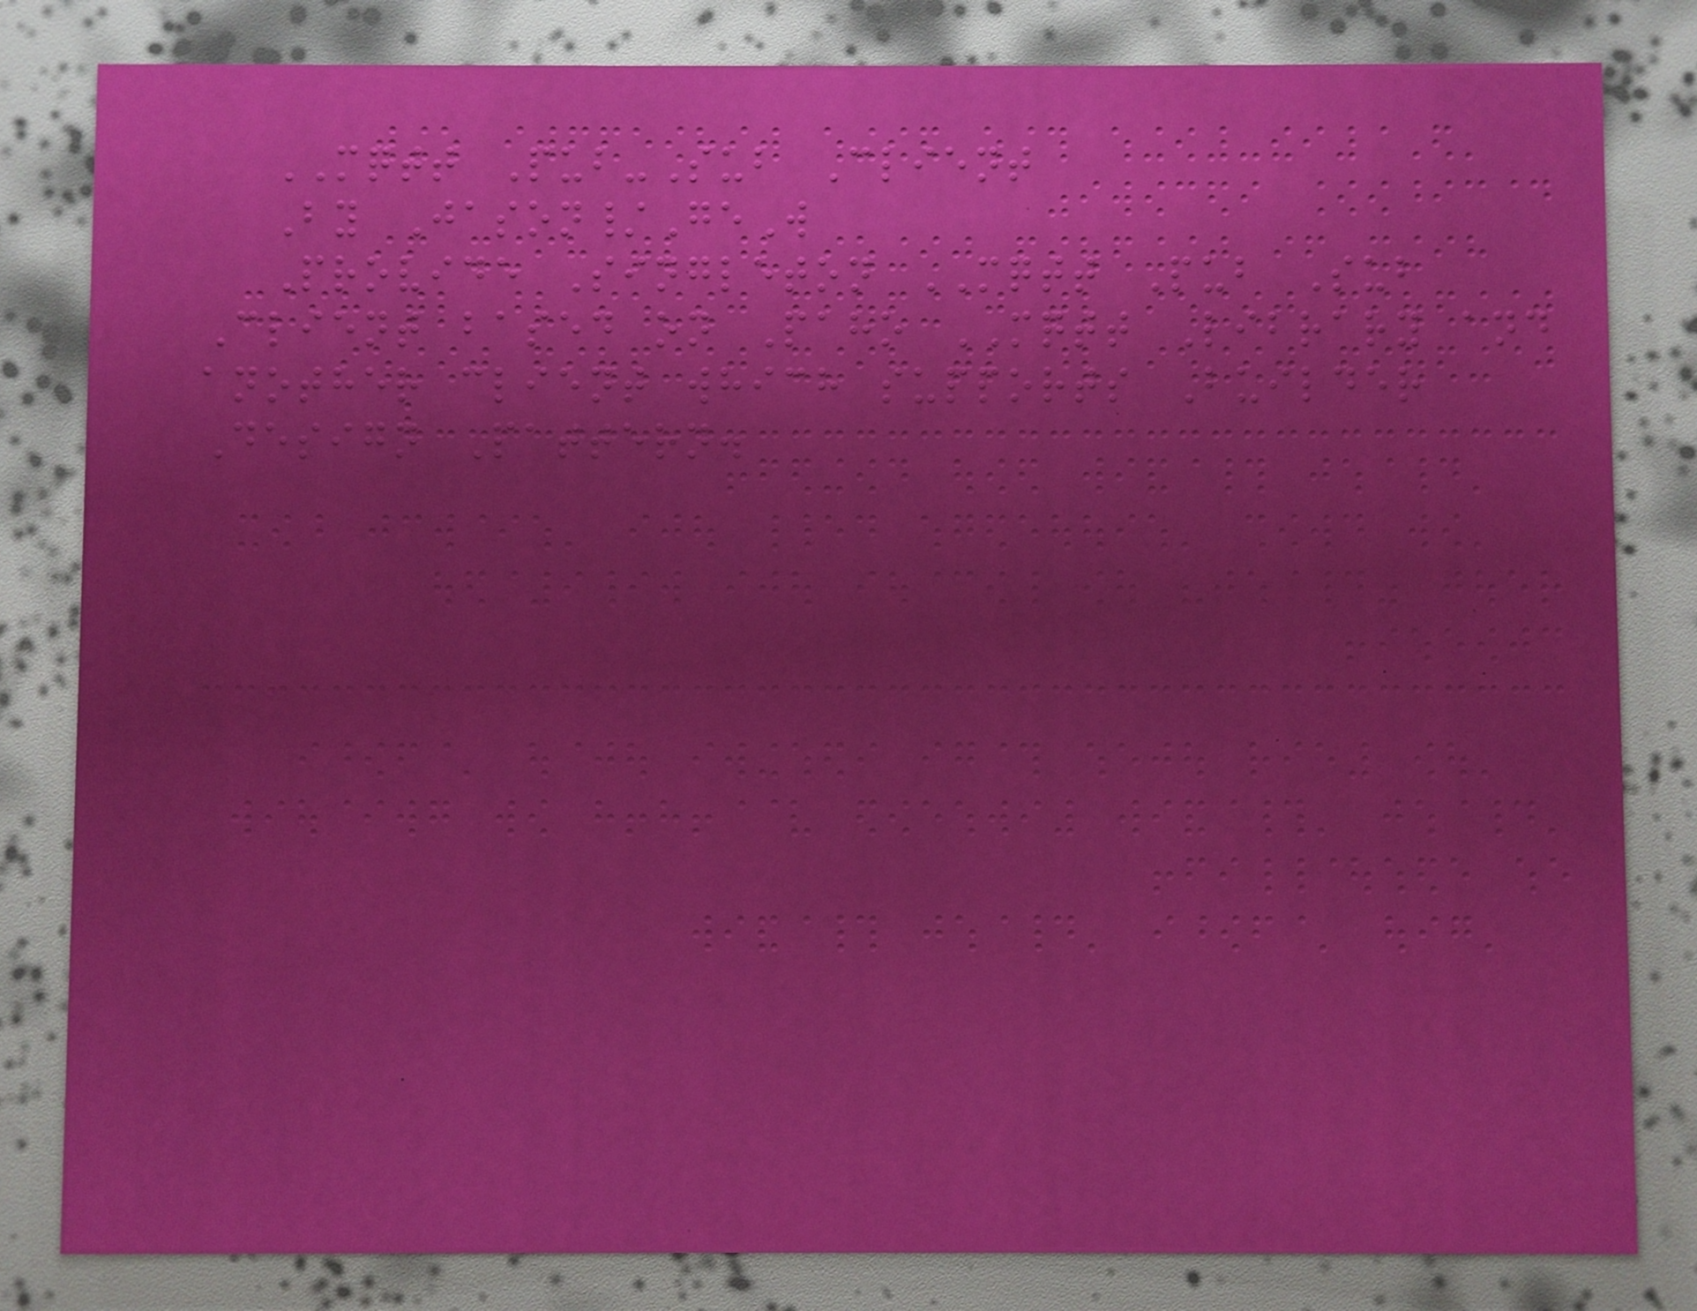MQTT Pub-Sub Client
By Jason/GeW
Provide Singleton MQTT Pub Sub
Client based on Paho MQTT Library and
another client which supports Builder
Design Pattern.
